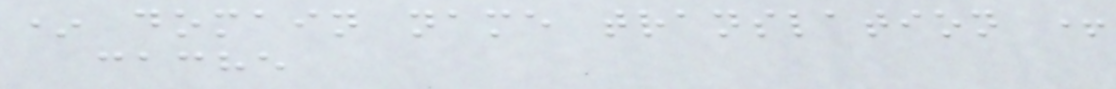* domain name translation +
cache
